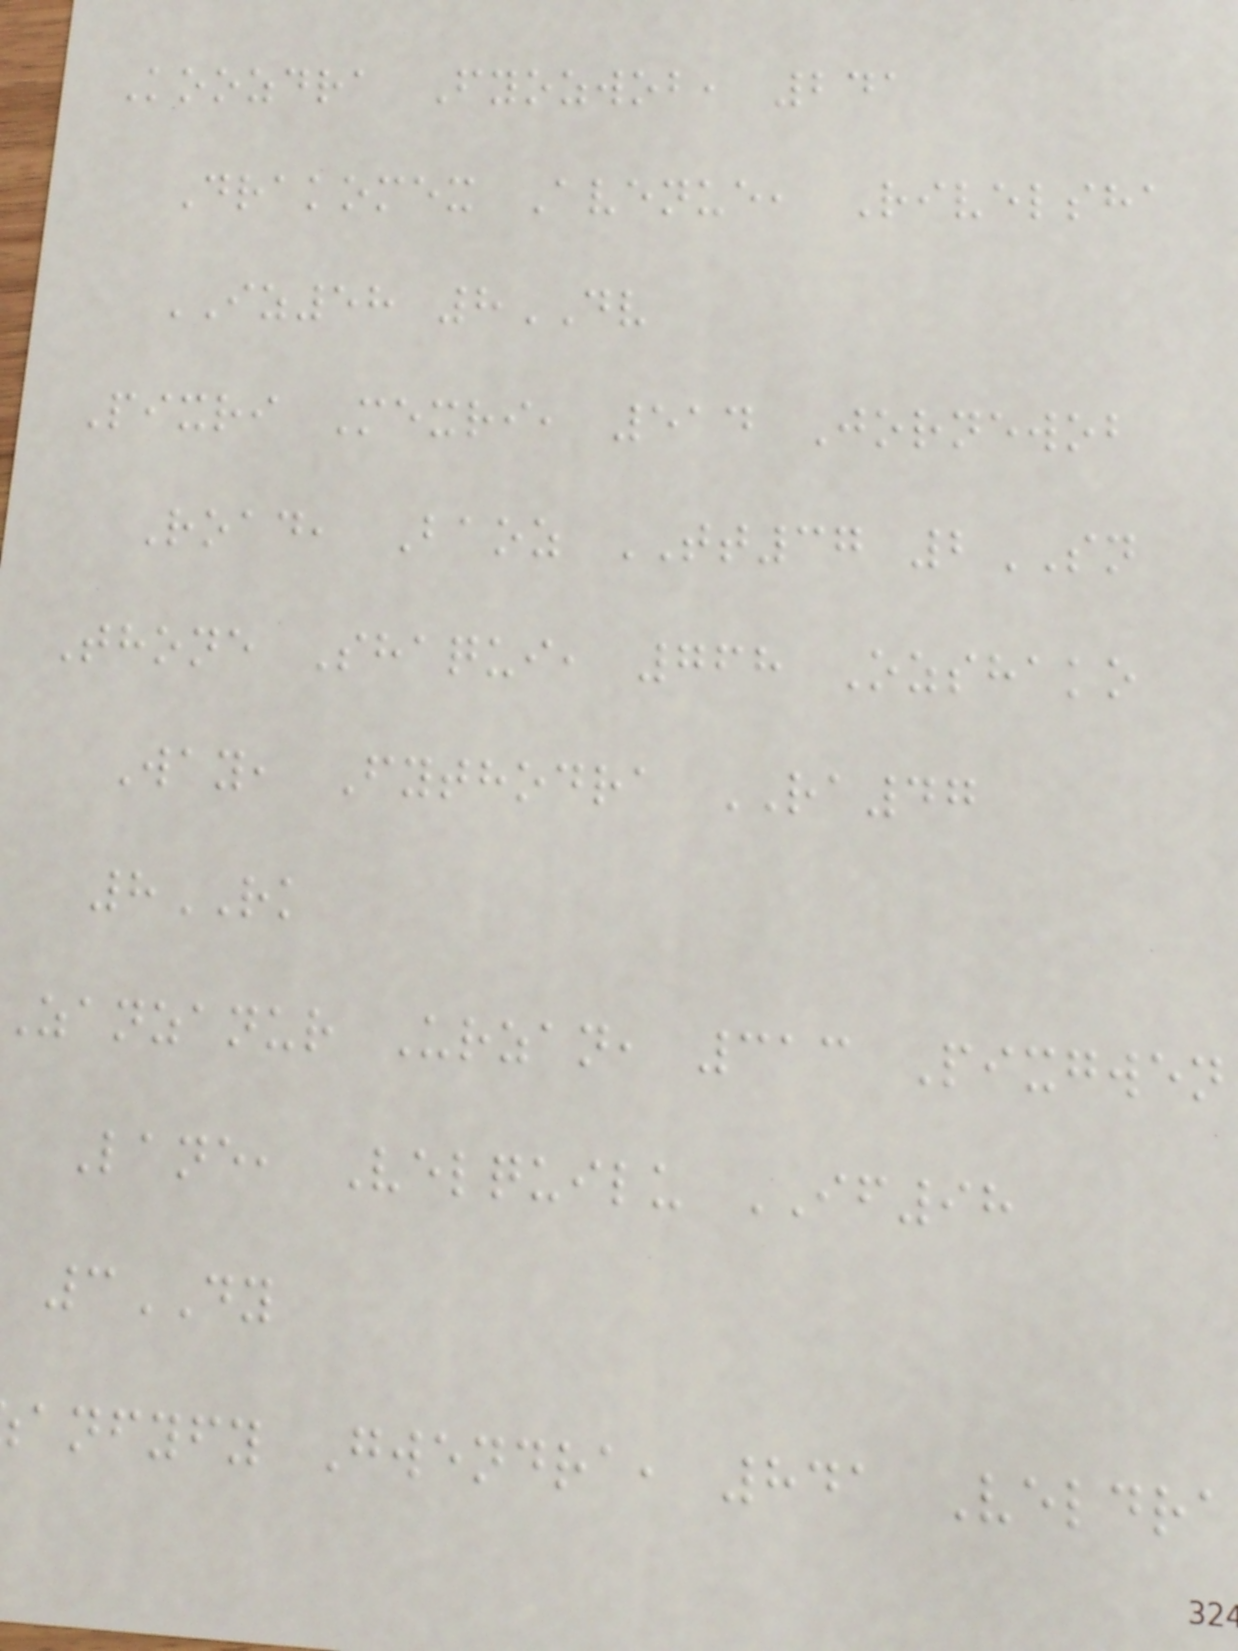Koozdra Fyozwob, 241
Drakomex Avenue, Rivelsha
IZ58 8DV
Pixri Mexri, 514 Jornewob
Road, Baoz TT37 2SN
Thone Shaqui, 768 Ozshako
Way, Fythodra RA47
8RK
zanzanur Urzan, 313 Pixgwen
Lane, Velquilu IF98
3DY
anfyfy Gwendra, 841 Veldra
